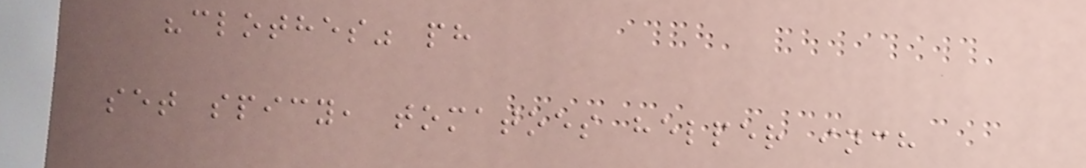"clothes" ph
set spicy, tomatoes helper inch
